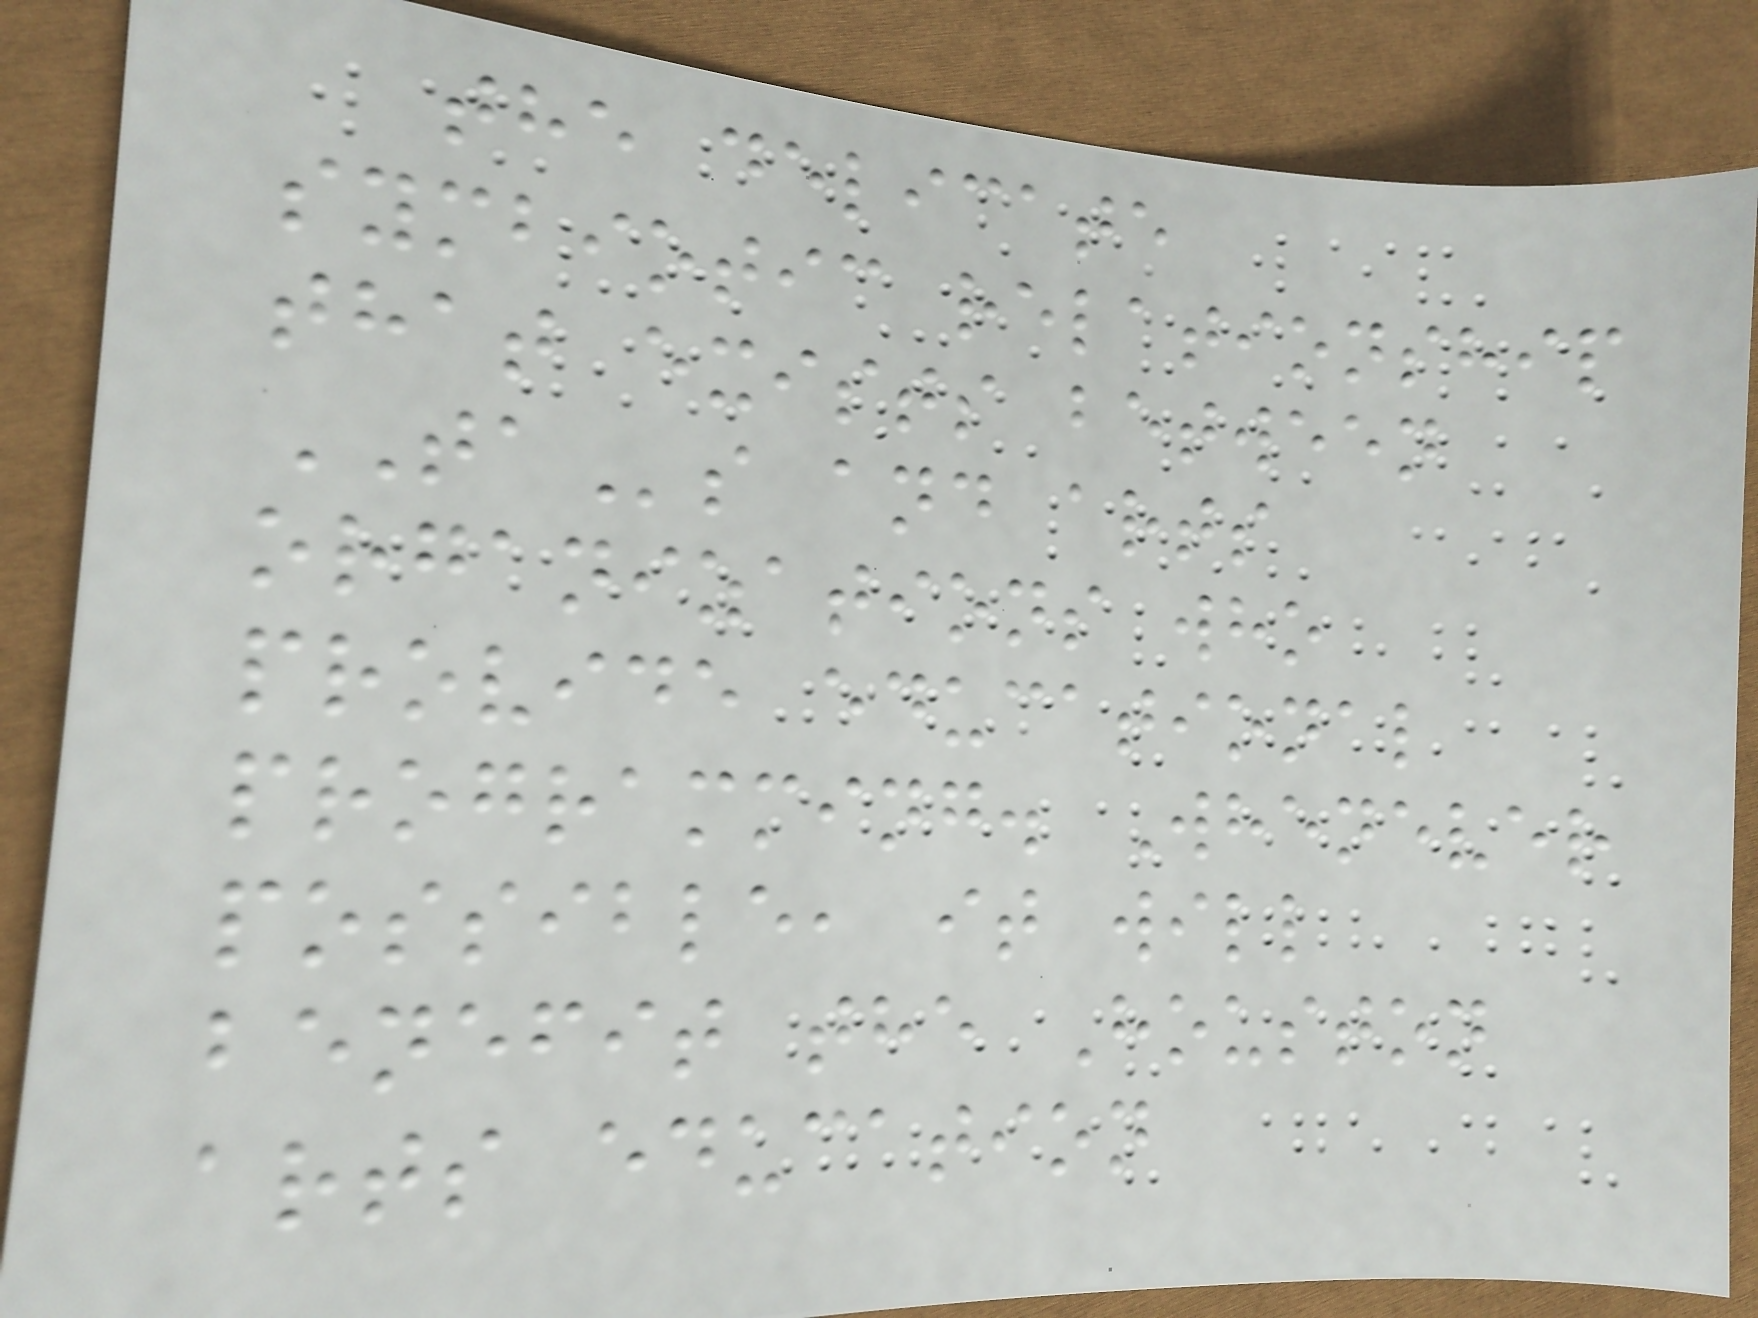the delicate
symbiotic relationship
that exists between
TAs and arts
organizations who
provide educational
programming. Whenever
possible, it will
benefit the Houston
arts education
